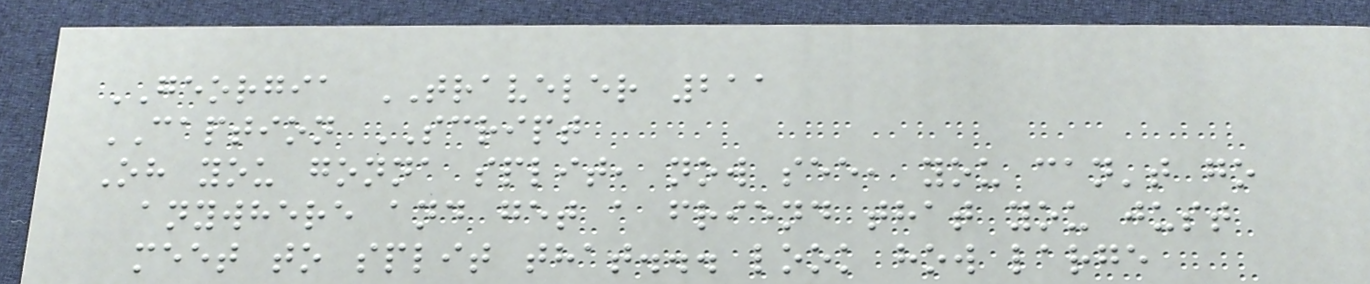GEORGIA TRAVELER 211
CAPTION SCRIPT
Oh you gonna split, now see, you can't go
anywhere and get a friend that you just
meet to split that... look how large
